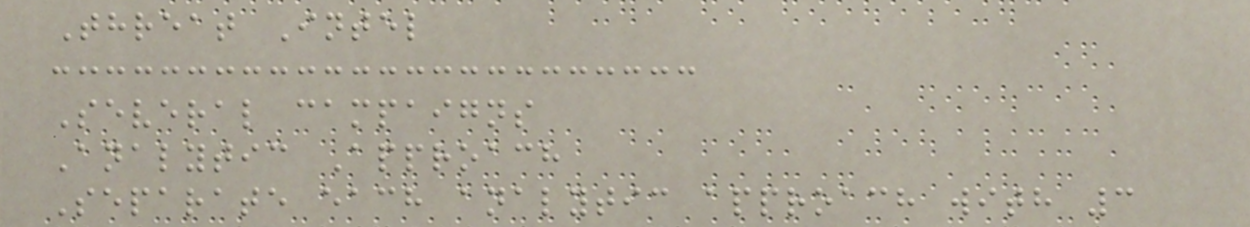Threat Intel
Several campaigns
Analytic Approach
Separate each analytic approach with 3
